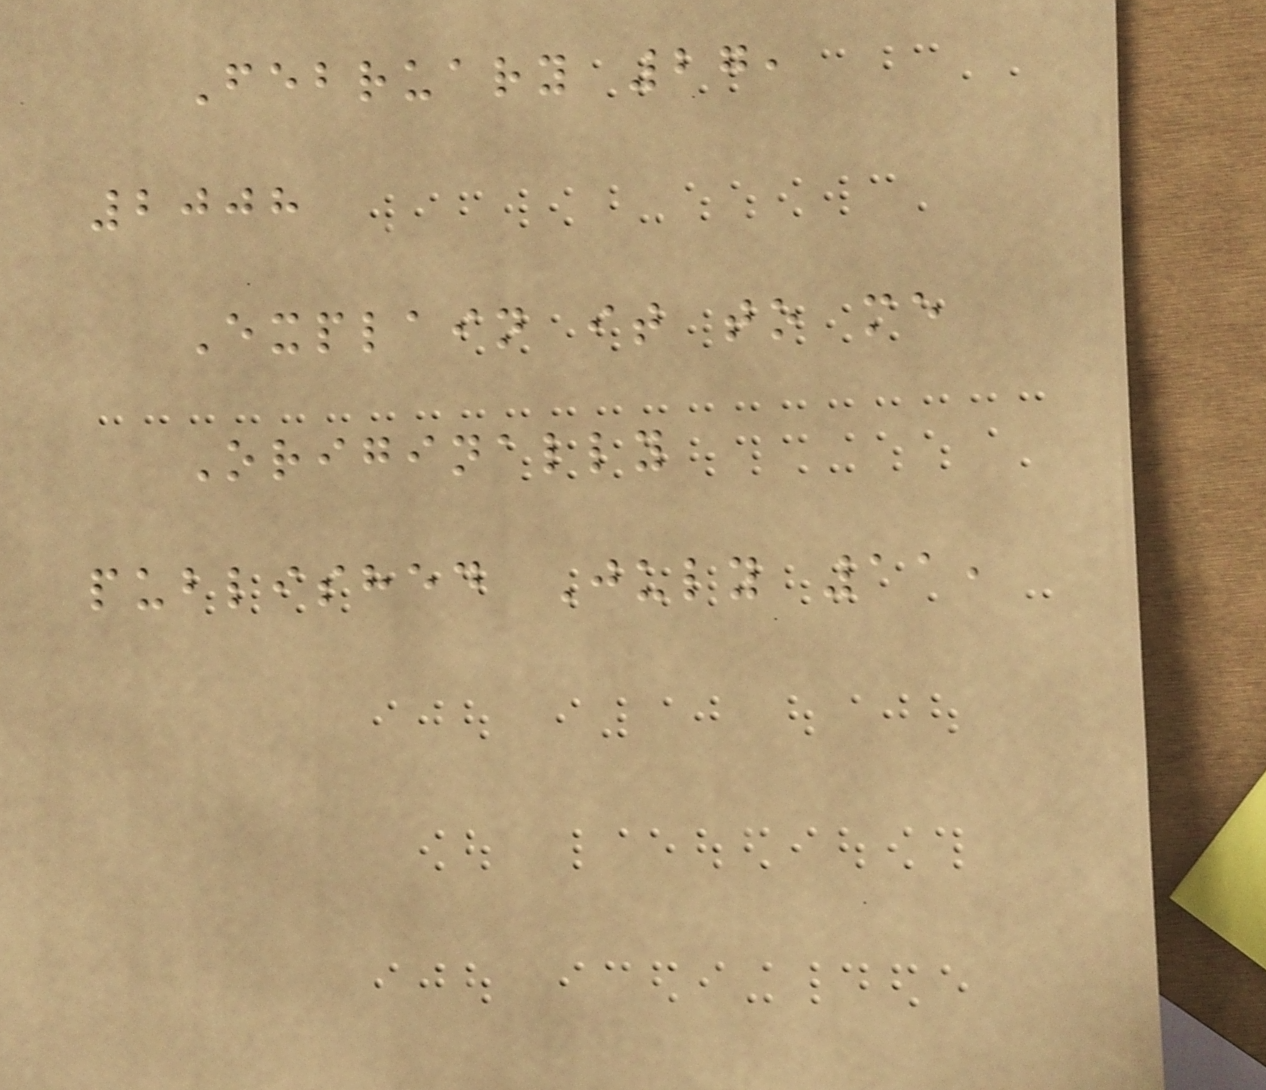February 27,
2008
Explain it to me
Originally
published July 11,
